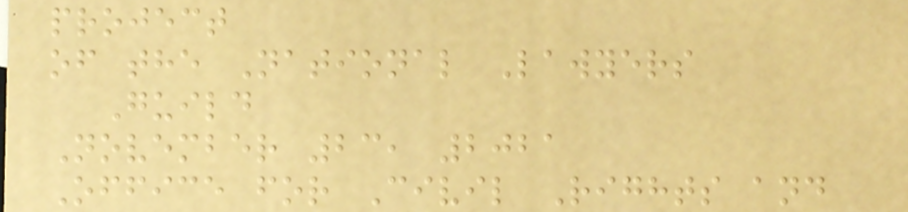project
of the National Lawyers
Guild
November 23, 2021
Office for Civil Rights and
